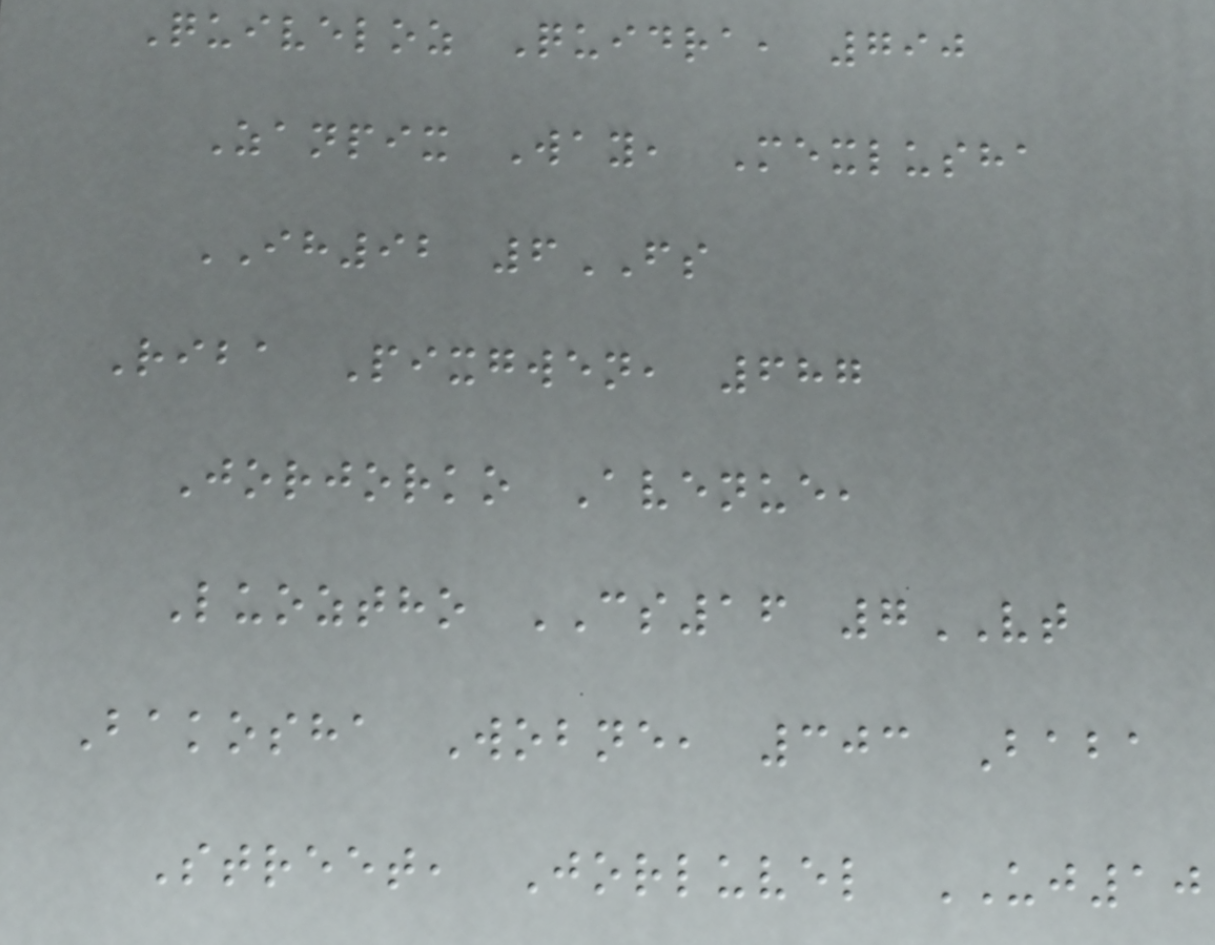Quiveloz Quidra, 790
Zanpix Way, Mexlusha
IH92 6FS
Riba Pixgwen, 687
Jorjorko Avenue,
Luoztho CS16 7VT
Bakosha Wobne, 303 Baba
Street, Jorluvel UJ10
